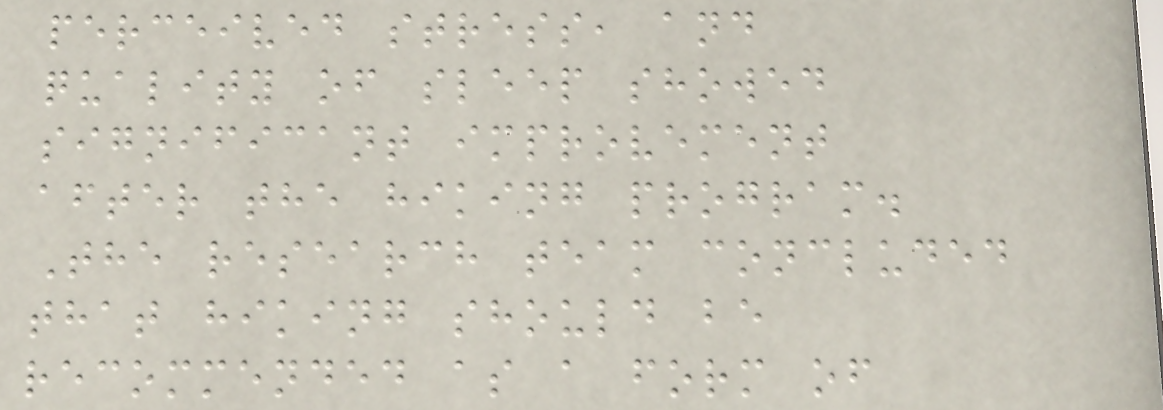perceived stress, and
quality of sleep showed
significant improvement
after the hiking program.
The research team concluded
that hiking should be
recommended as a form of
